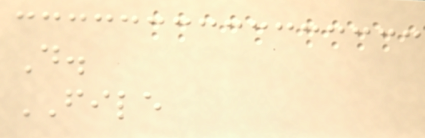D.
FILE
